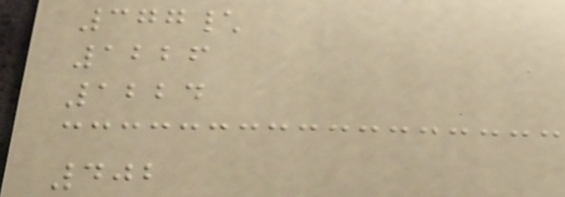377\
1226
1224
402
